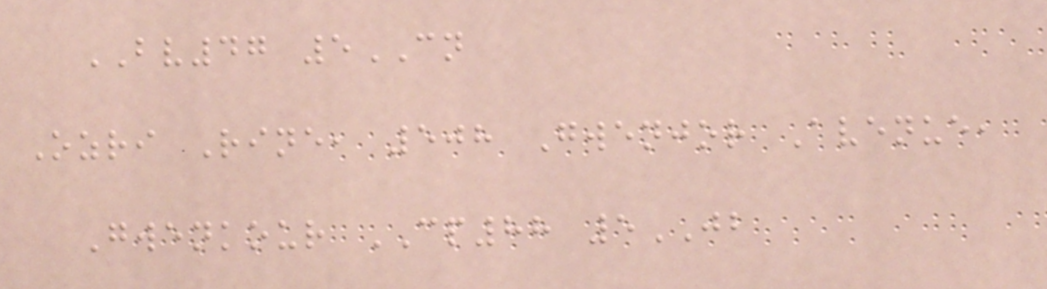BV47 5CN
Ozri Rine, 508 Gwenjor Avenue,
Gwenkour CP88 5JB
